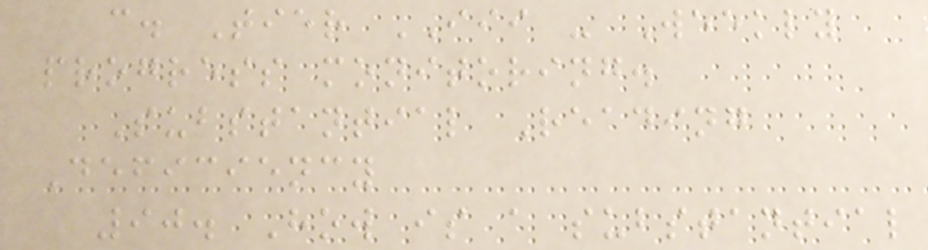c. Tier III - Weekly
progress monitoring.
Substantial Reading
Deficiency
90. How is a substantial
